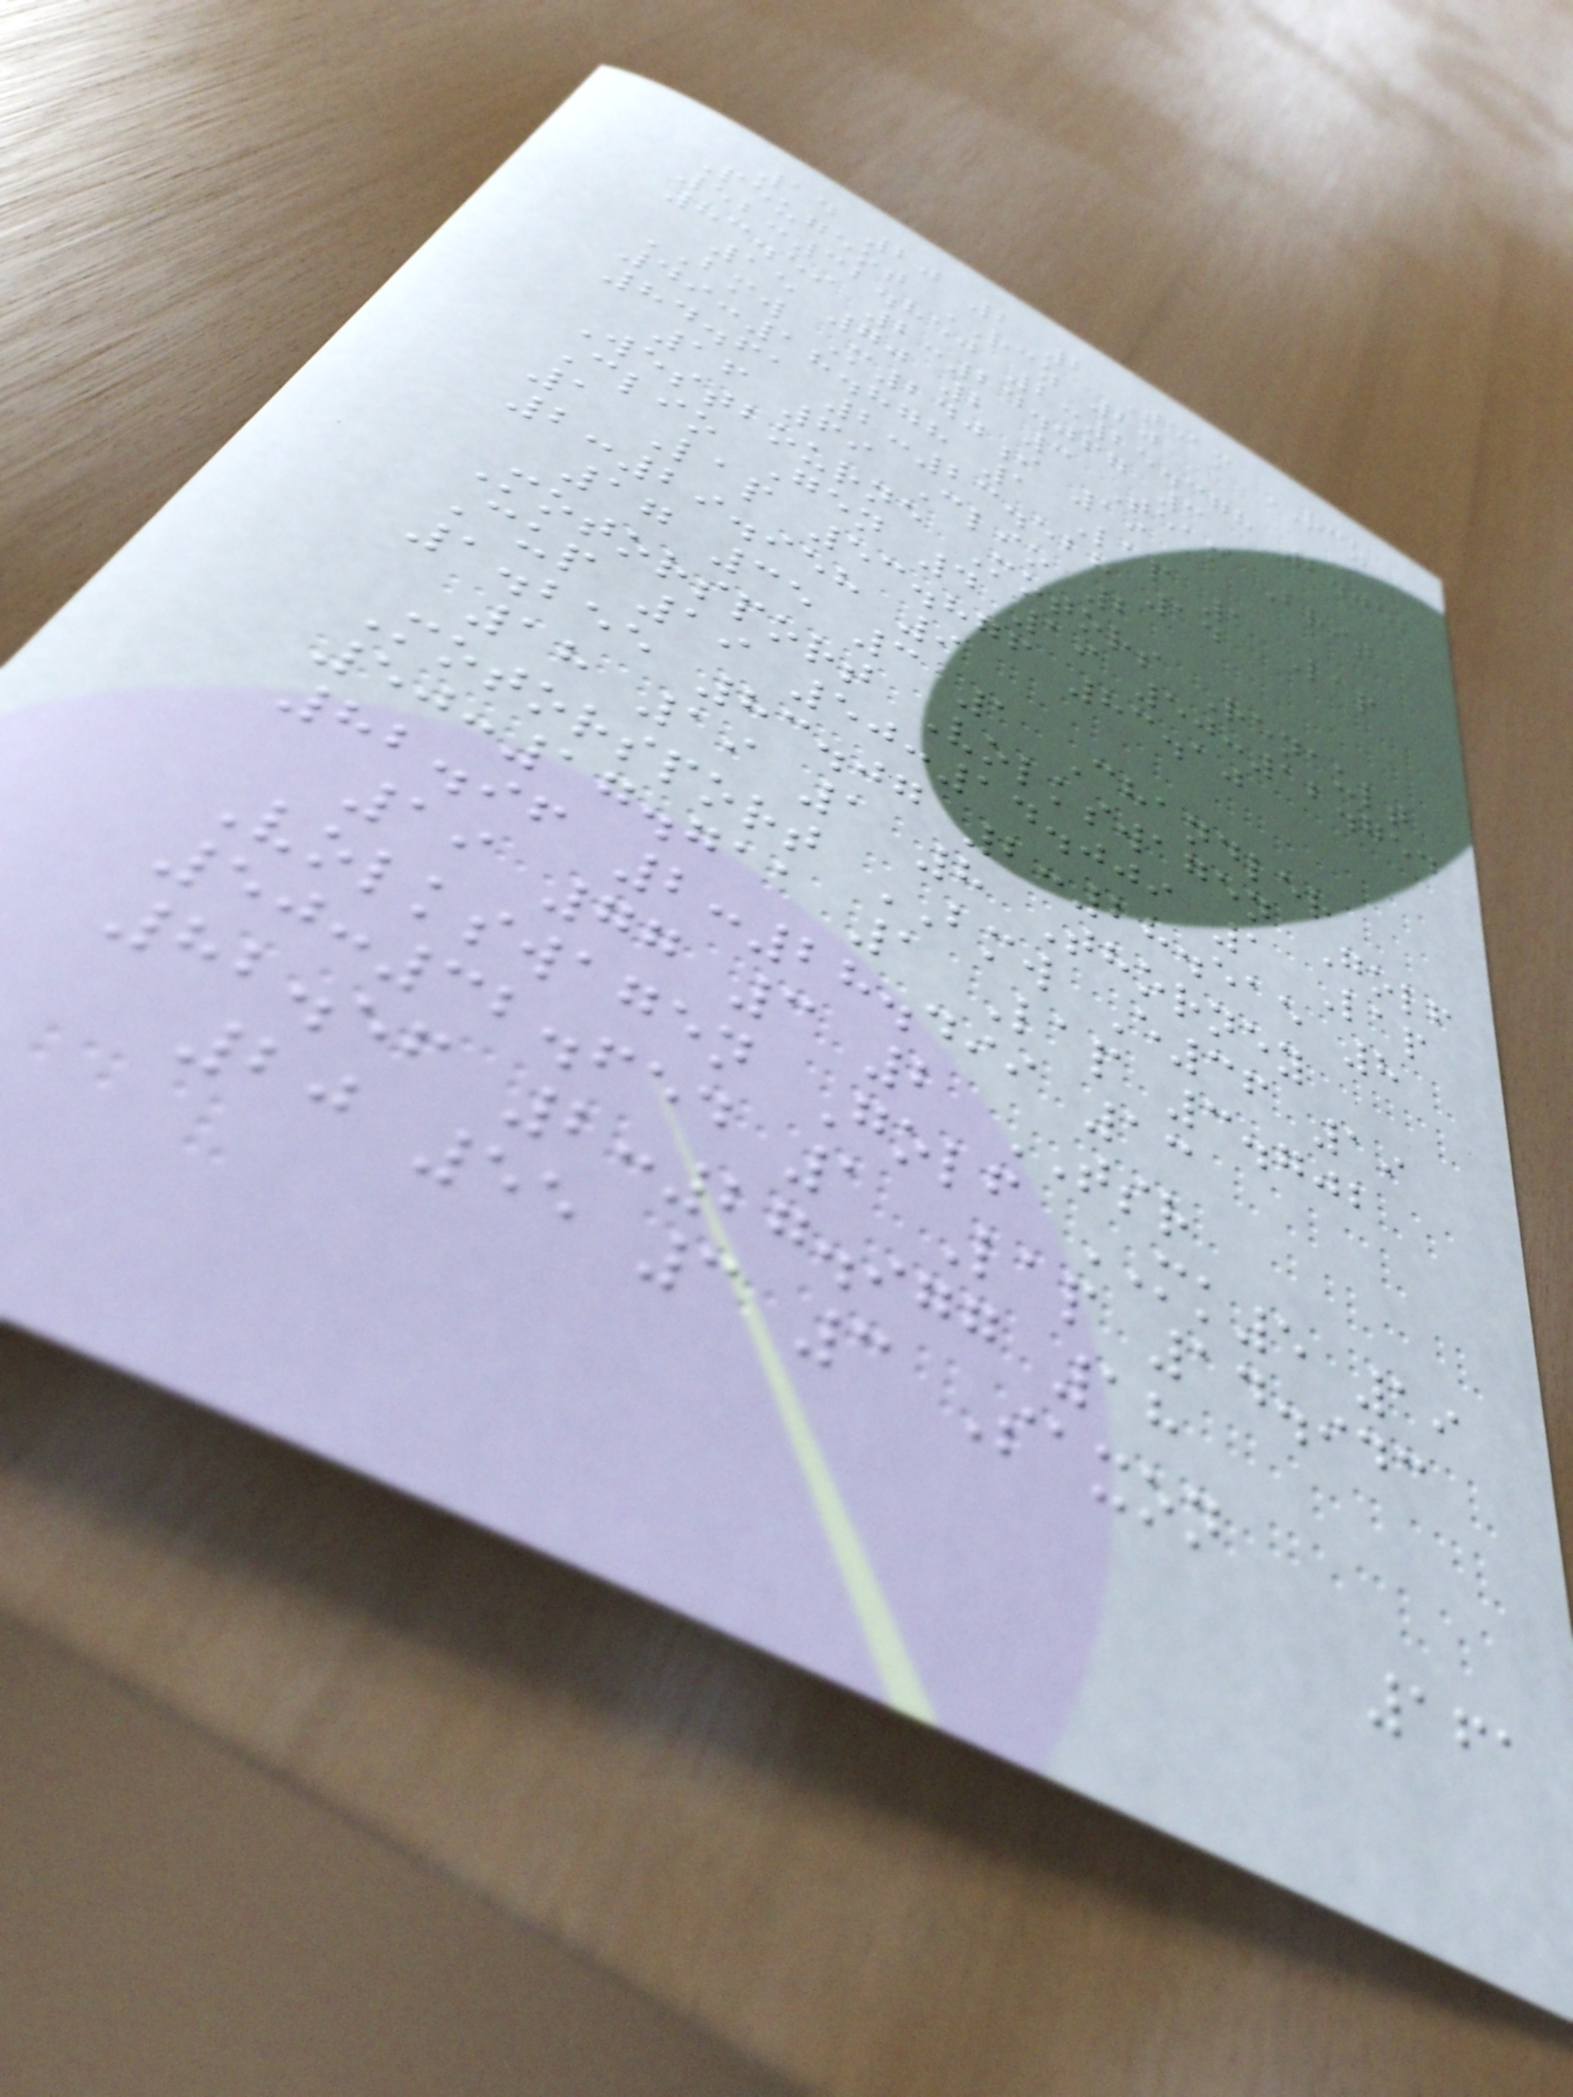14 20 2 2 Team RCZ
Peugeot RCZ 20
52:32.850 2:25.378 2.052
83.59 2:24.067 3
15 70 2 3 Team Brit
BMW M240i 19
49:18.878 1 Lap 1 Lap
84.61 2:23.528 14
16 69 Clio 2
Westbourne Motors Renault
Clio Gen 4 19 50:12.754
1 Lap 53.876 83.10
2:29.958 9
17 35 3 1 Chandler
Motorsport Volkswagen Golf
Cup 19 50:14.009 1 Lap
1.255 83.07 2:28.515 8
18 19 1 8 Thorney
Motorsport BMW E36 19
50:17.711 1 Lap 3.702
82.96 2:28.499 13
19 77 3 2 TSR
Volkswagen Golf MK5 19
50:32.654 1 Lap 14.943
82.56 2:27.977 18
20 55 3 3 Saxon
161
